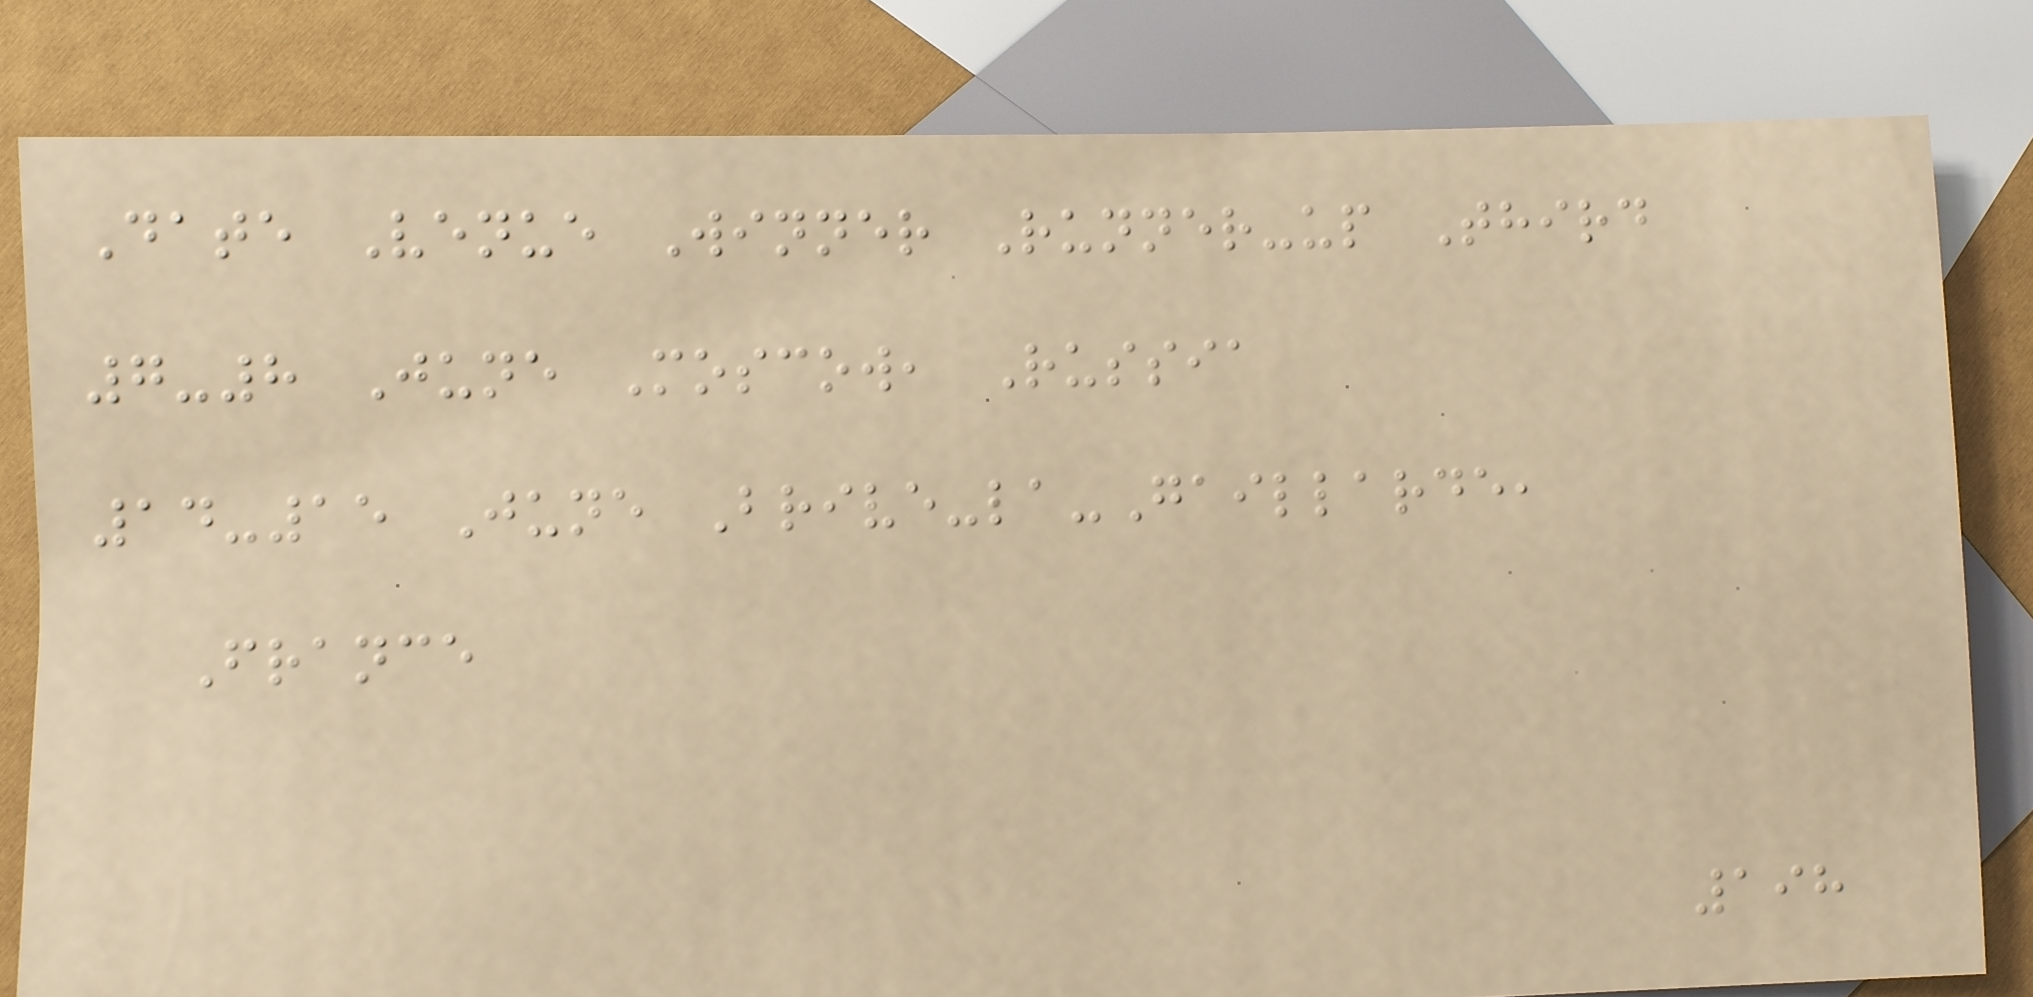Date Venue Winner Runner-up Third
7-8 June Moscow, Russia
14-15 June Brive-la-Gaillarde,
France
198
